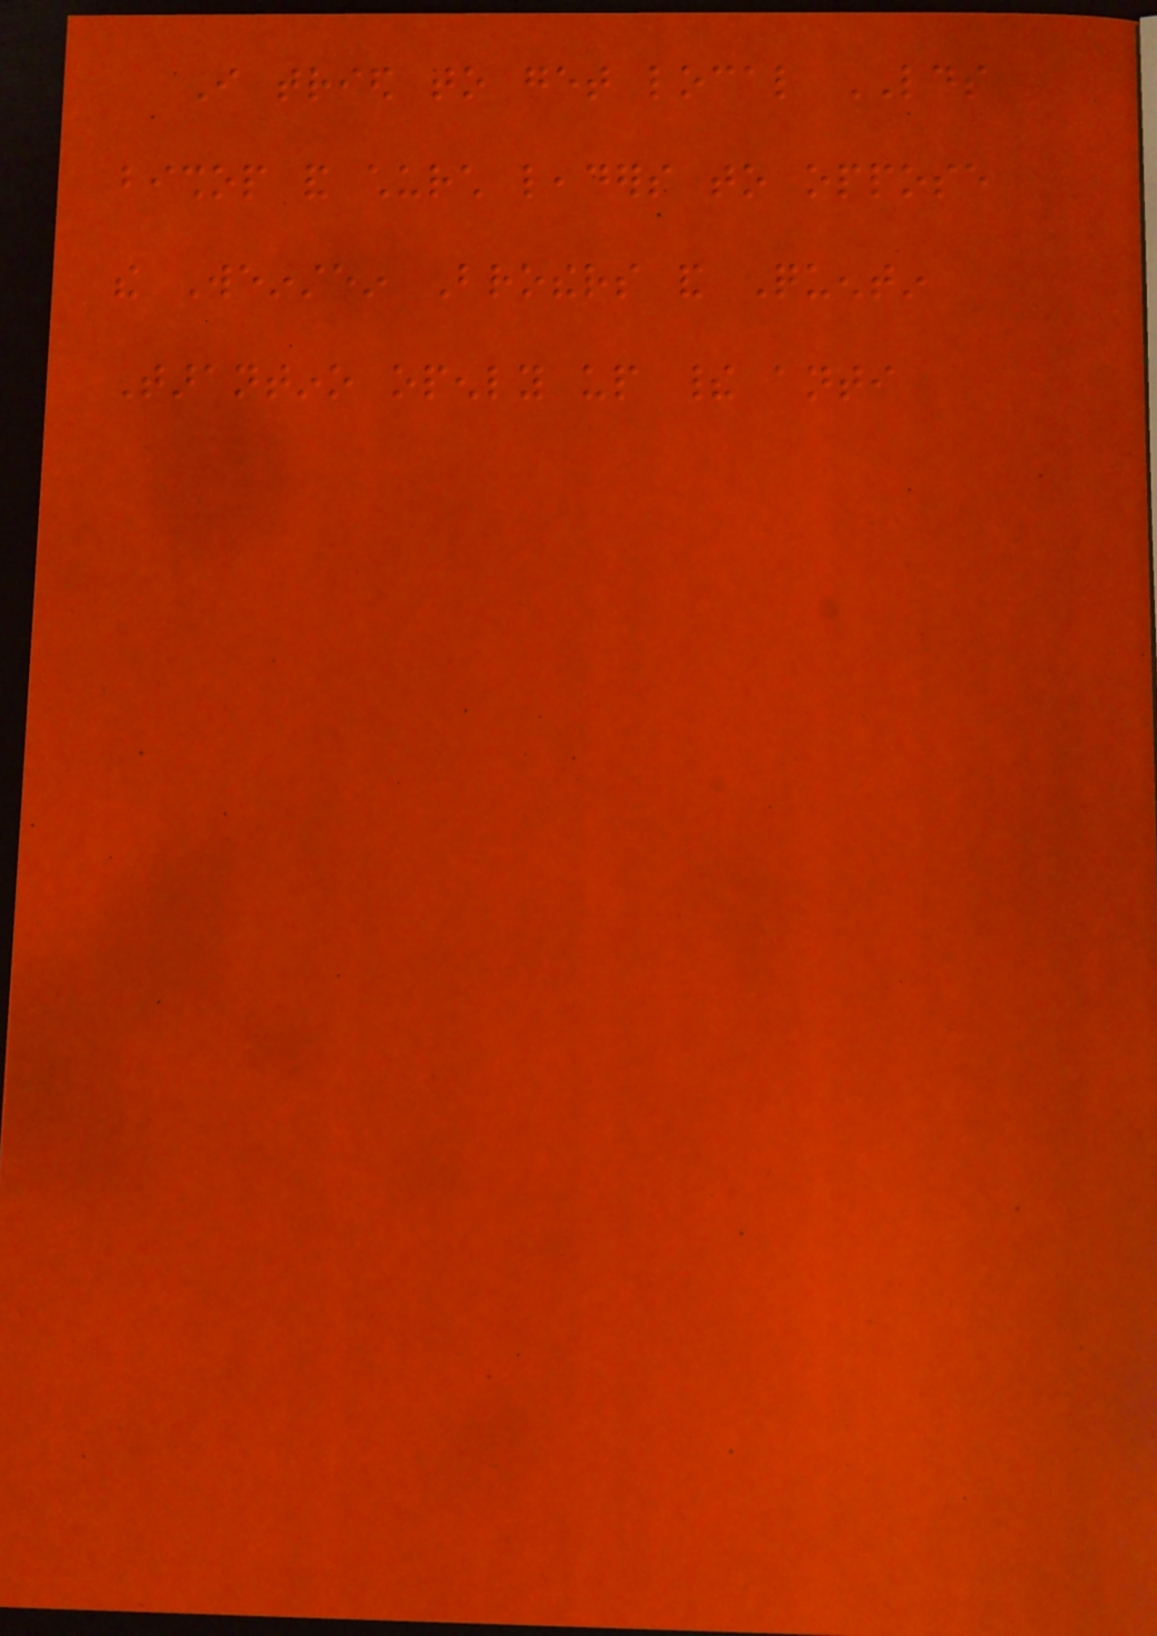I tried to get local LDS
bishop and church leaders to oppose
the Weinstein Brothers and Quentin
Tarantino openly up their anti
